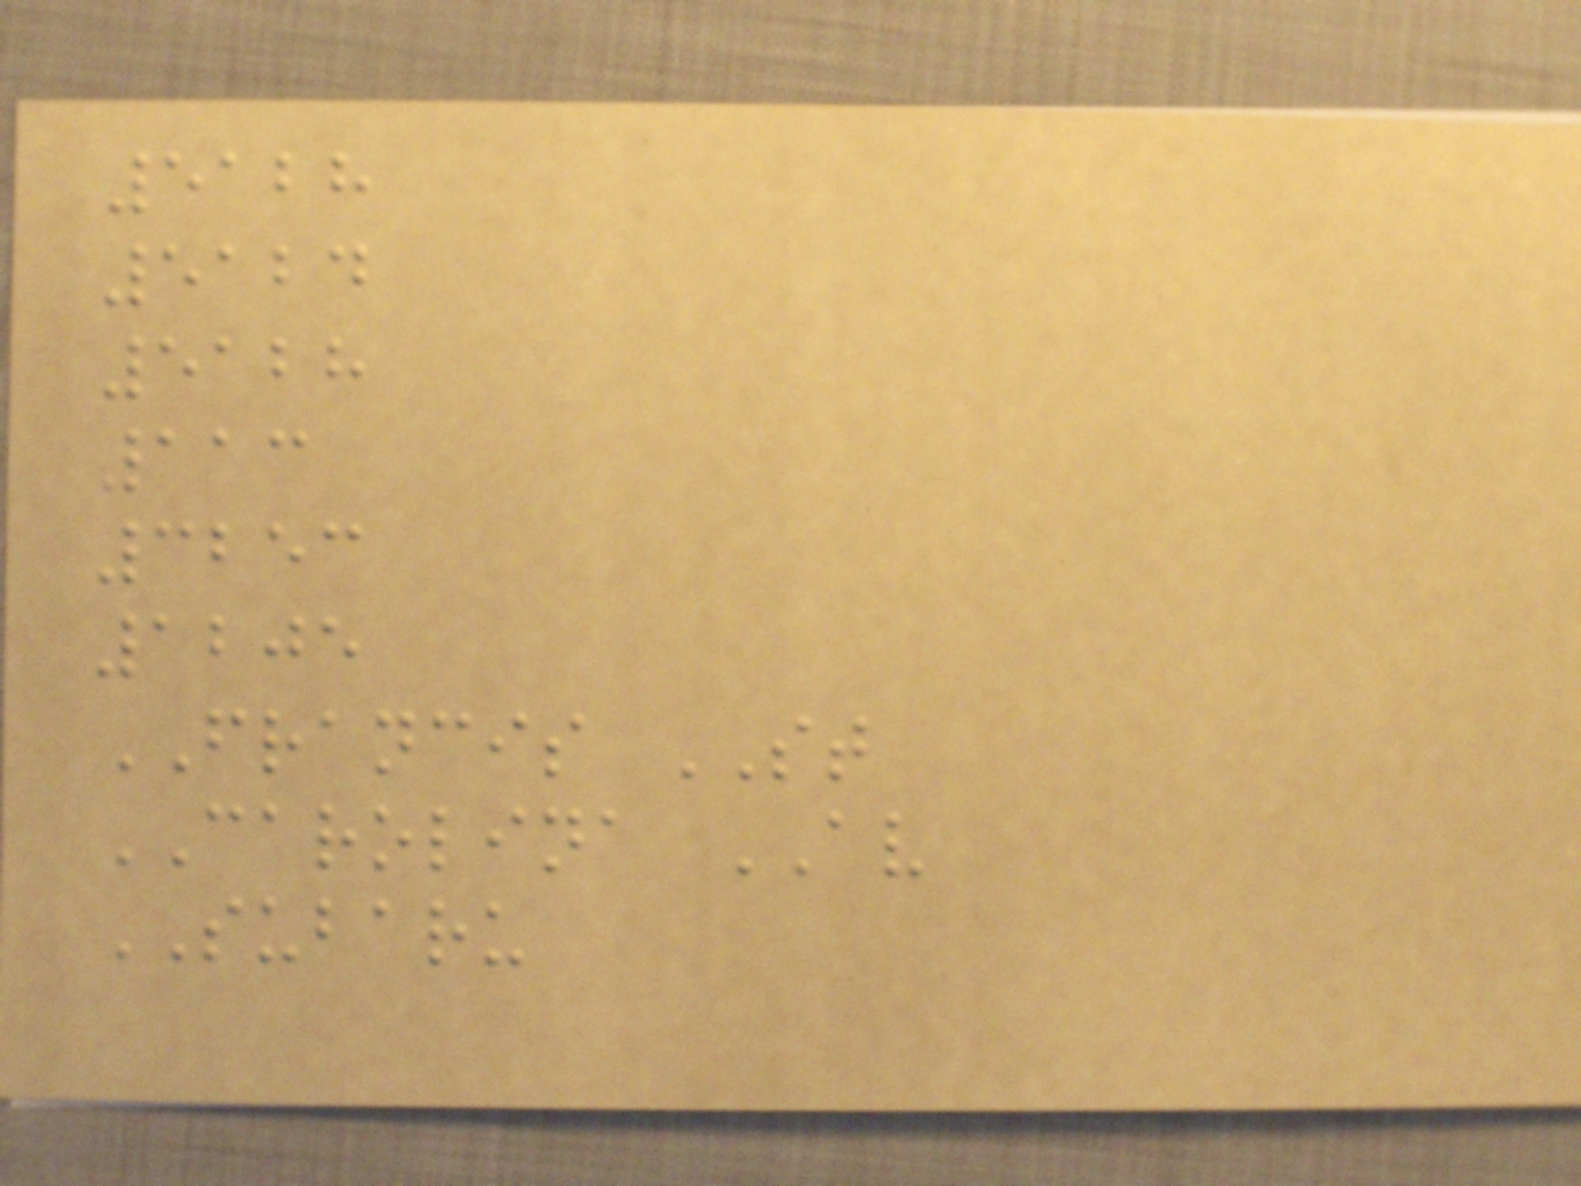5128
5124
5128
113
3253
1205
FRANCIS ST
CAROLINA AV
SUBARU
